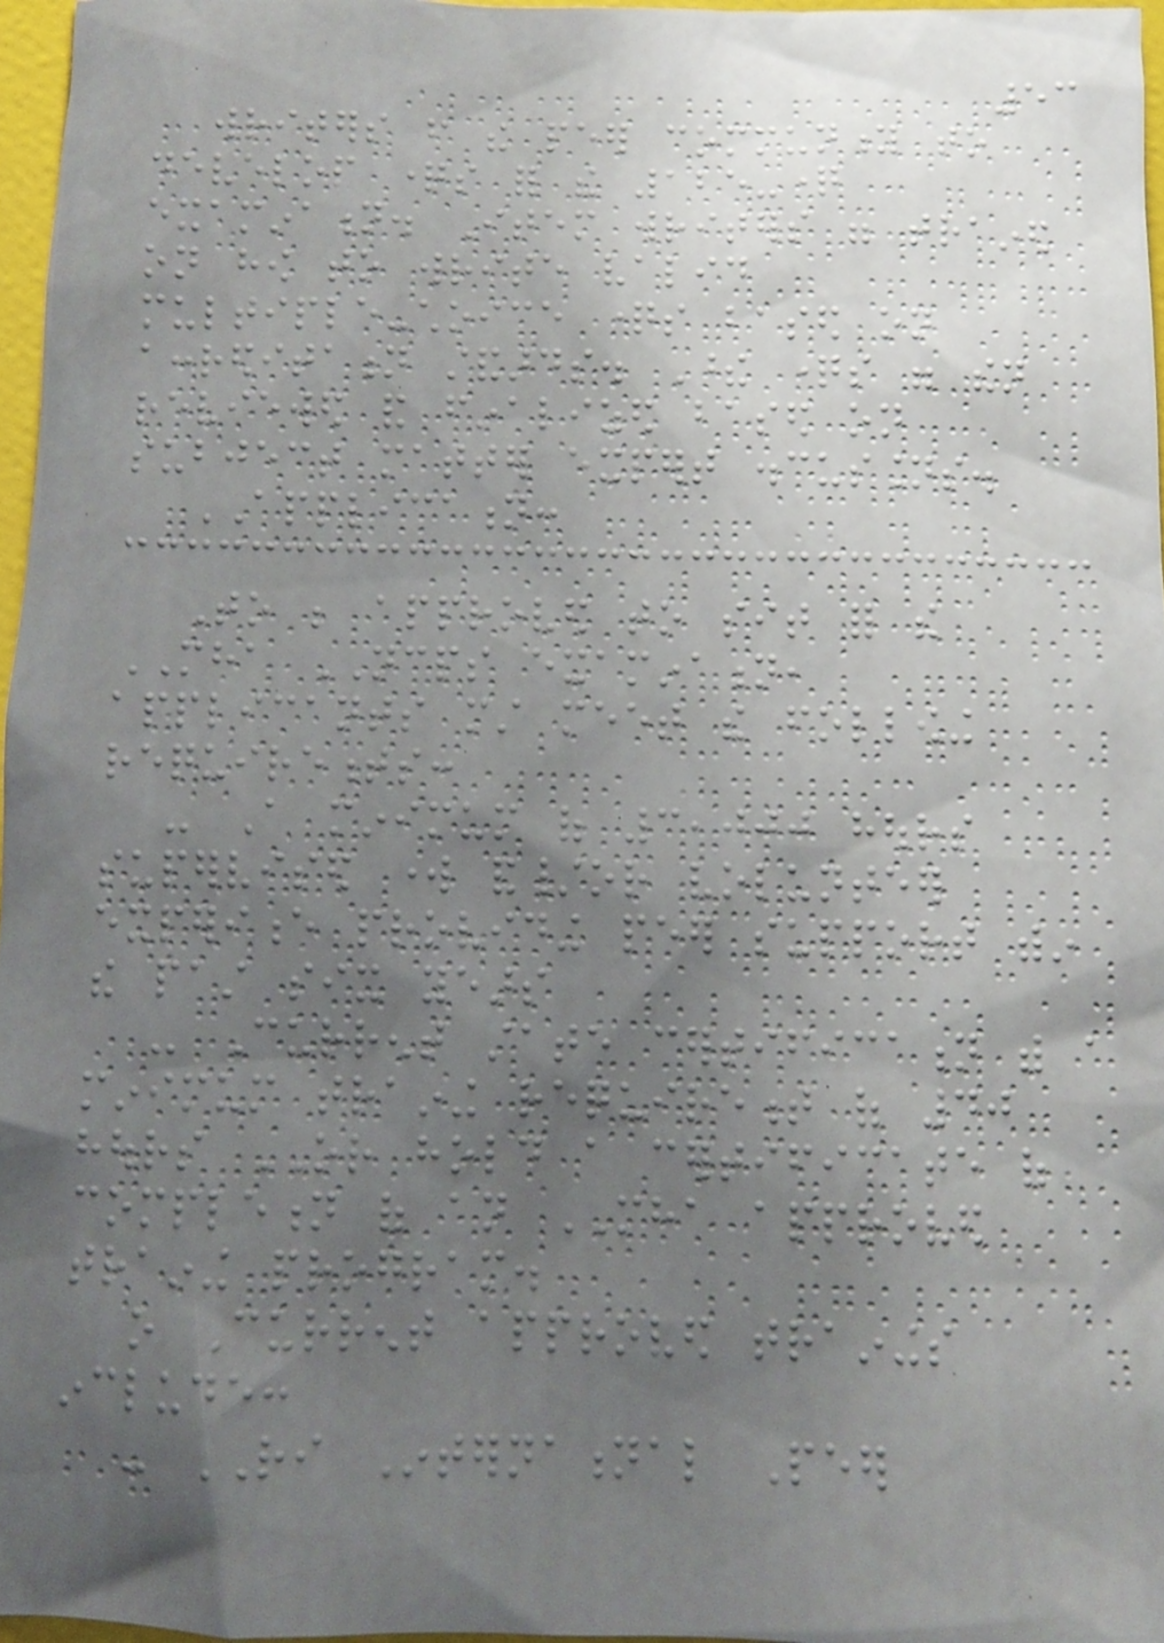53
writers from the peer community to
develop questions for the 125-question
examination. Item writers were trained
on how to write valid
multiple-choice questions based on
accreditation standards. These questions were then
reviewed and finalized based on
subject matter expert discussions.
APPLICATION:
To be approved to sit for the
MHA NCPS examination,
applicants must meet the following
requirements:
- A minimum of 3,000 hours
supervised work and/or volunteer
experience providing peer support within
the past six years
- Current state certification with a
minimum training requirement of 40
hours OR hold a certificate of
completion of an MHA approved
training program.
o Current approved trainings
include:
- RI International Peer
